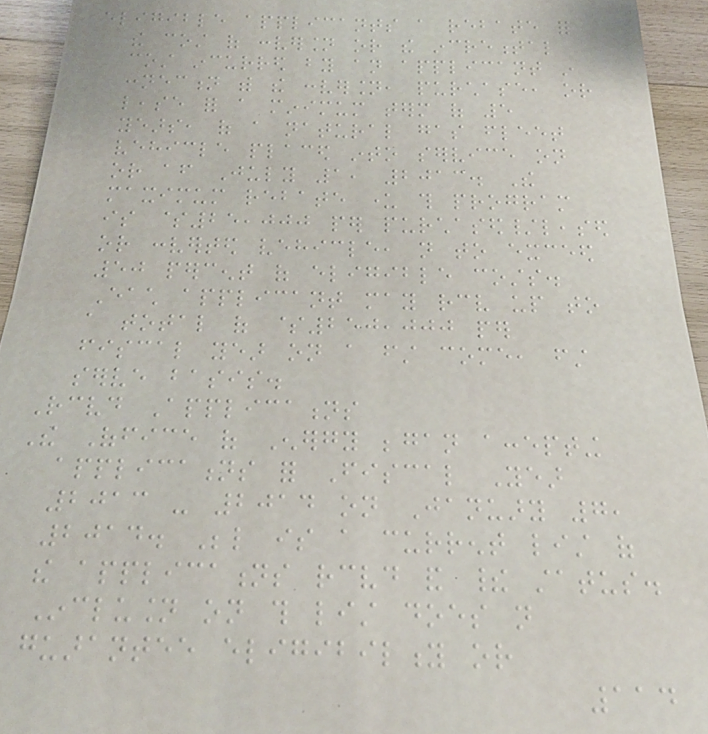eligible applicants a rebate for
the cost of conversion or the incremental
cost incurred by an applicant in
connection with the conversion, purchase, or
lease for a minimum term of 5
years, of a natural gas fleet
vehicle placed into service on
or after July 1, 2013. The
maximum rebate under this program
is $25,000 per purchased/leased
or converted vehicle, not to exceed
50 percent of eligible costs.
Each applicant may receive up to
a total of $250,000 per
fiscal year on a first come, first
serve basis.
Received Applications
The Office of Energy began accepting
applications for Fiscal Year
2013 - 2014 on January 7,
2014. Below is a current list of
the applications received and their status.
Inclusion on this list does not
guarantee eligibility or
114
